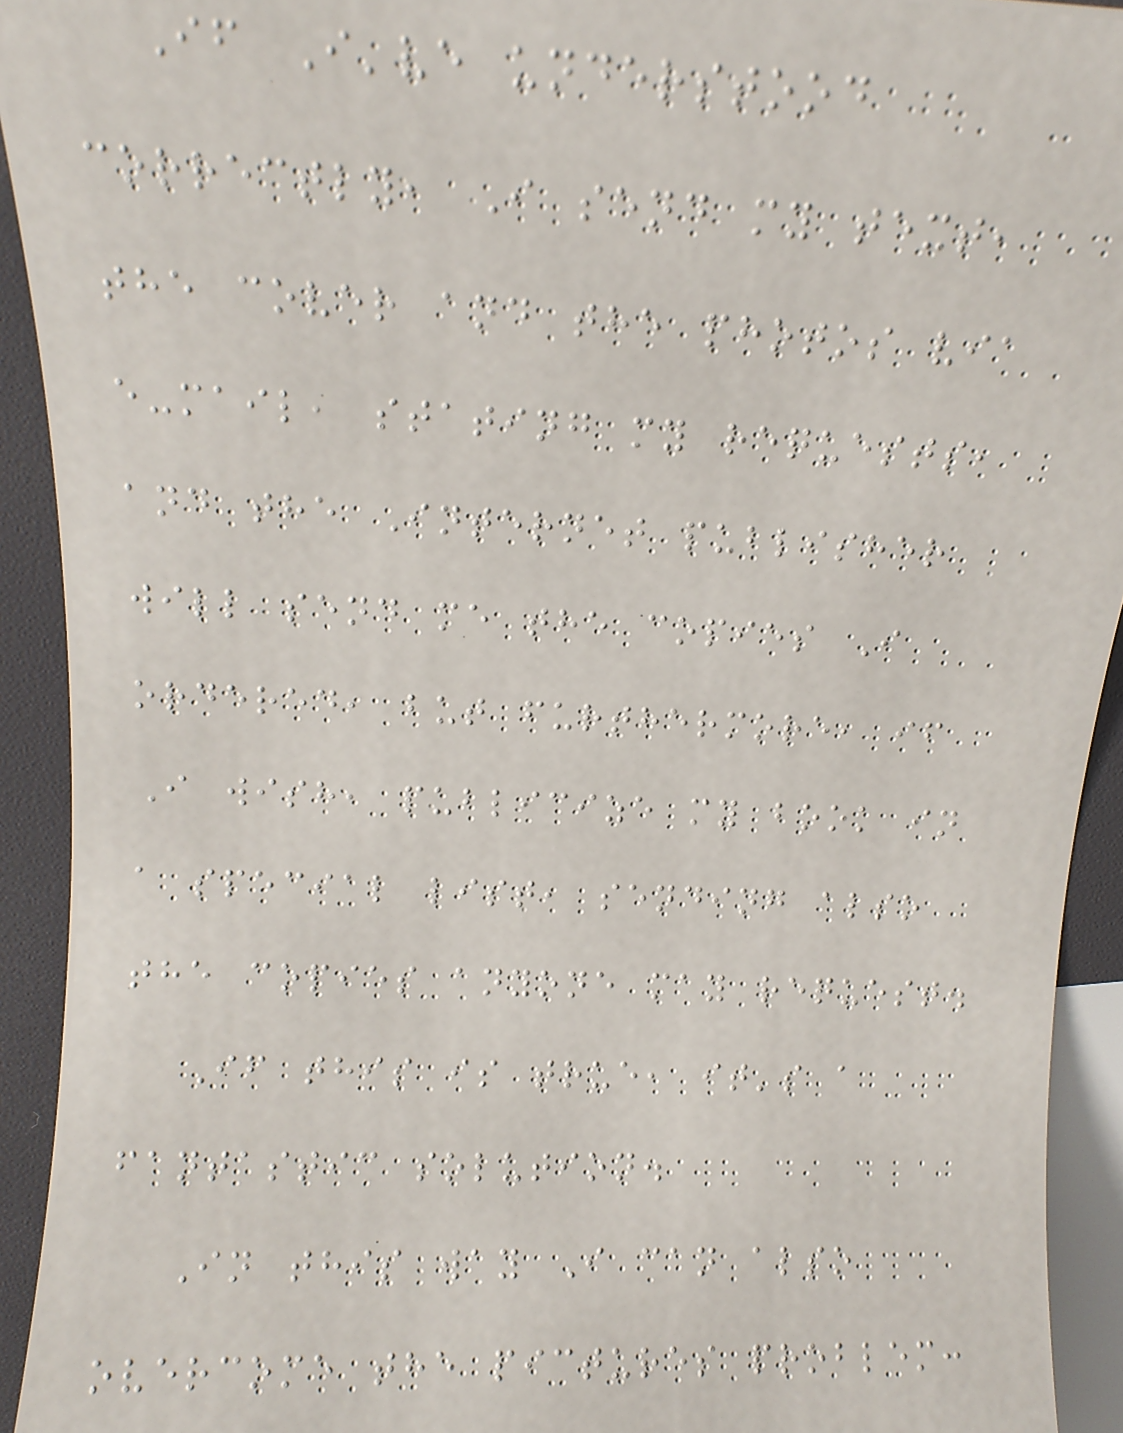If I've understood
correctly, I send my text,
the cover and the photos via
e-mail, stating my requests,
and the Internet publisher
will send me the copies I
ordered, but furthermore, if
I wish, publicize my book in
a special list, sending also
the copies anyone may request.
If this is true, it's a
fantastic solution.
In this way I can also
overcome the pictures problem:
